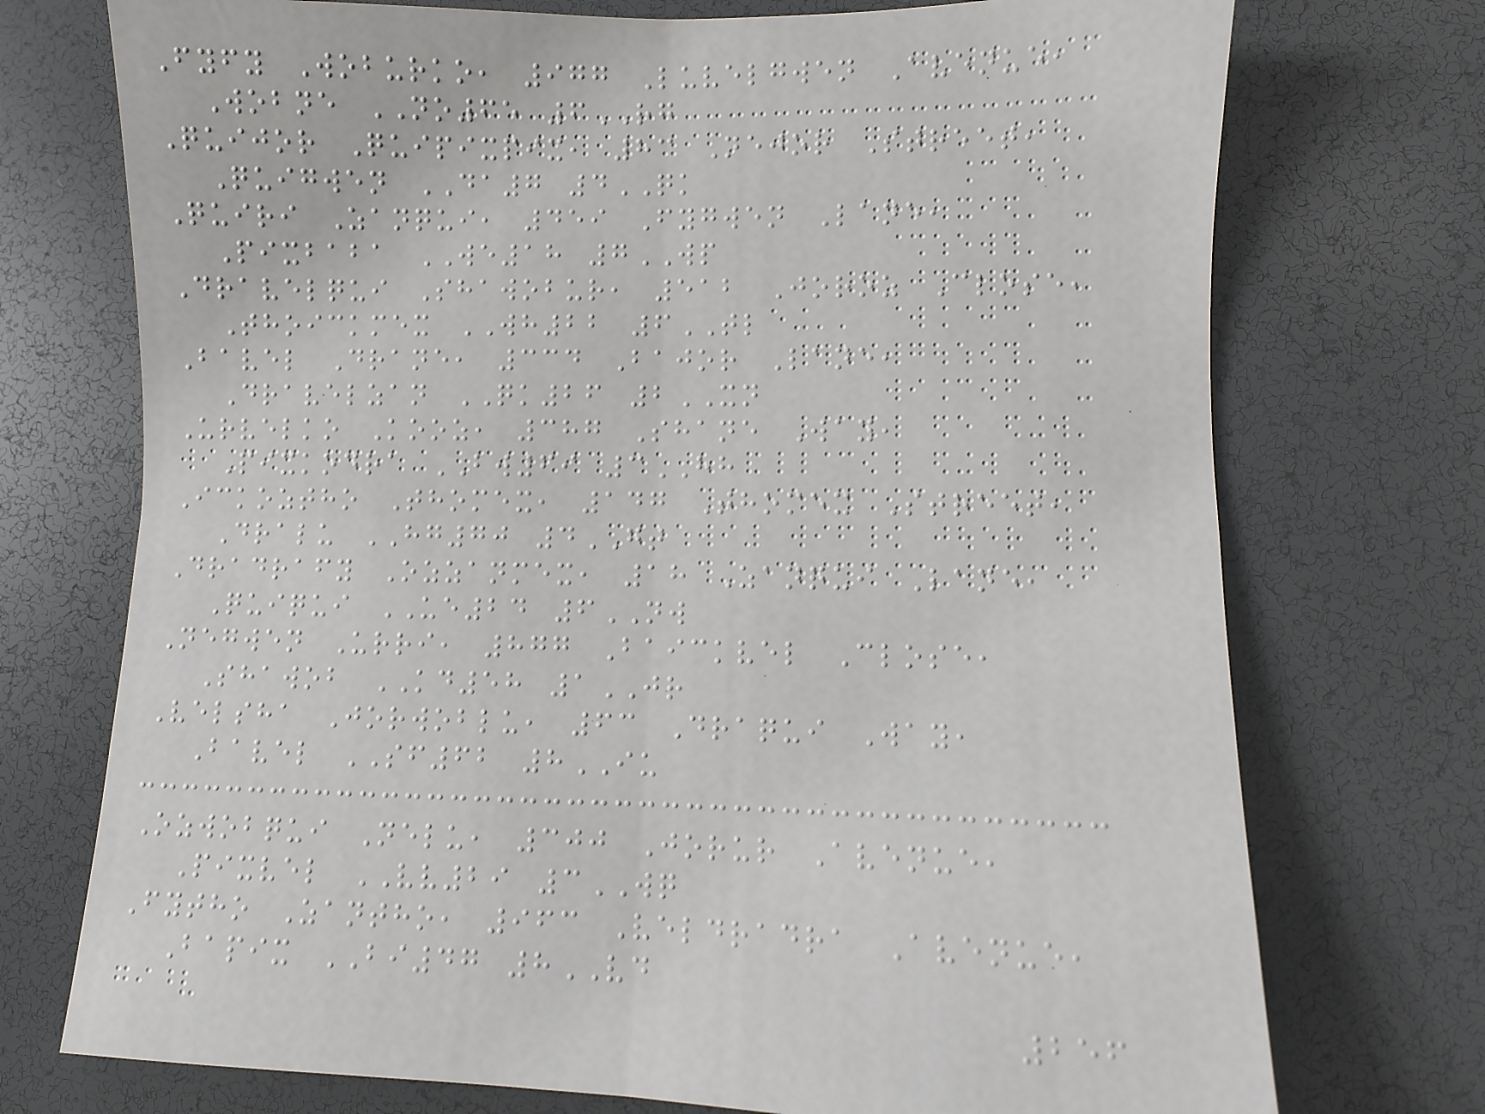Fyfy Woburko, 977 Luvelgwen Avenue,
Wobne NO65 6RG
Quijor Quipixpix, 83 Nejor Street,
Quigwen DA7 4QK
Quiri Zanqui, 459 Fygwen Lane,
Pixbaba WE18 7WP
Dravelqui Shawobur, 512 Joroz Close,
Thoickmex WH22 6TL
Bavel Drane, 334 Bajor Lane,
Dravelzan QK26 2XN
Urvelko Kooz, 387 Shane Way,
Pixkodra BW69 3HH
Ickoztho Thomex, 147 Thomex Street,
Dralu HG70 4GT
Dradrafy Ozzanmex, 18 Zanqui Lane,
Quiqui UE24 6NW
Negwen Urri, 877 Baickvel Close,
Shawob KD58 1JR
Velsha Jorwoblu, 63 Draqui Way,
Bavel SF62 8IU
Ozwobqui Nelu, 300 Jorur Avenue,
Pixvel VV29 3WQ
Fytho Zantho, 963 Veldradra Avenue,
Bapix BI47 8VD
256
